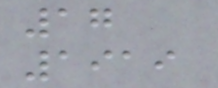17
1919
